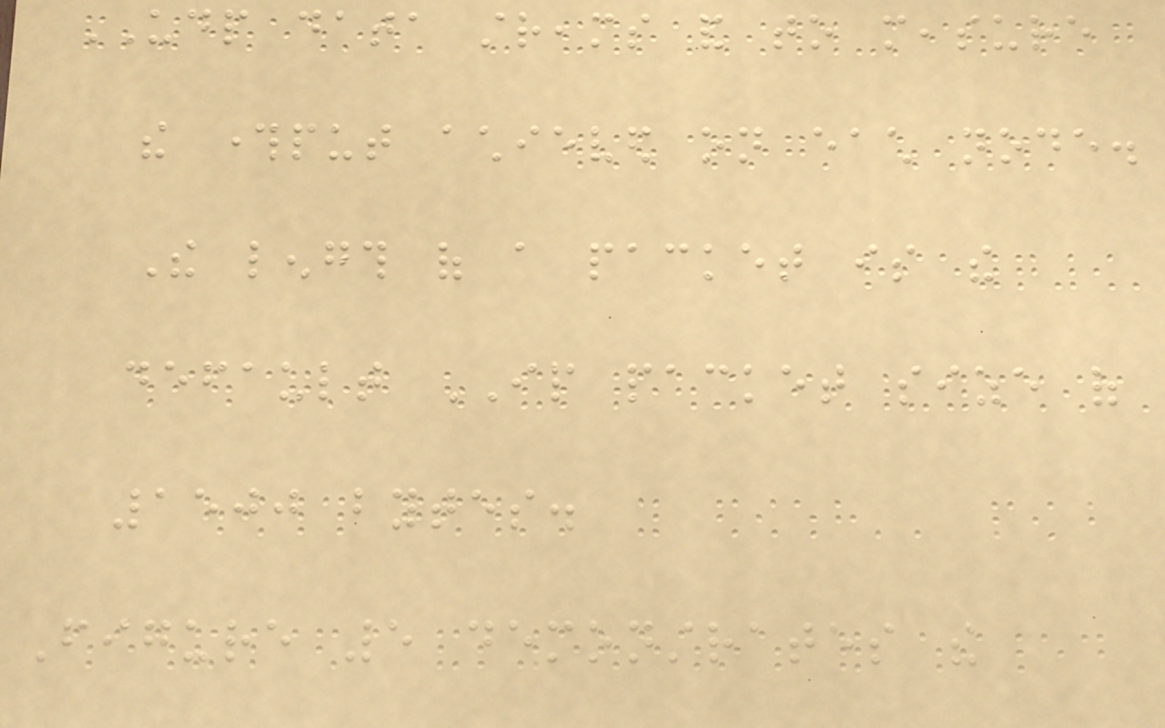UDP data streams and to measure
the throughput achieved on each node.
The length of a packet is the
default IP packet size of
1500 bytes.
Figure 5 demonstrates the
